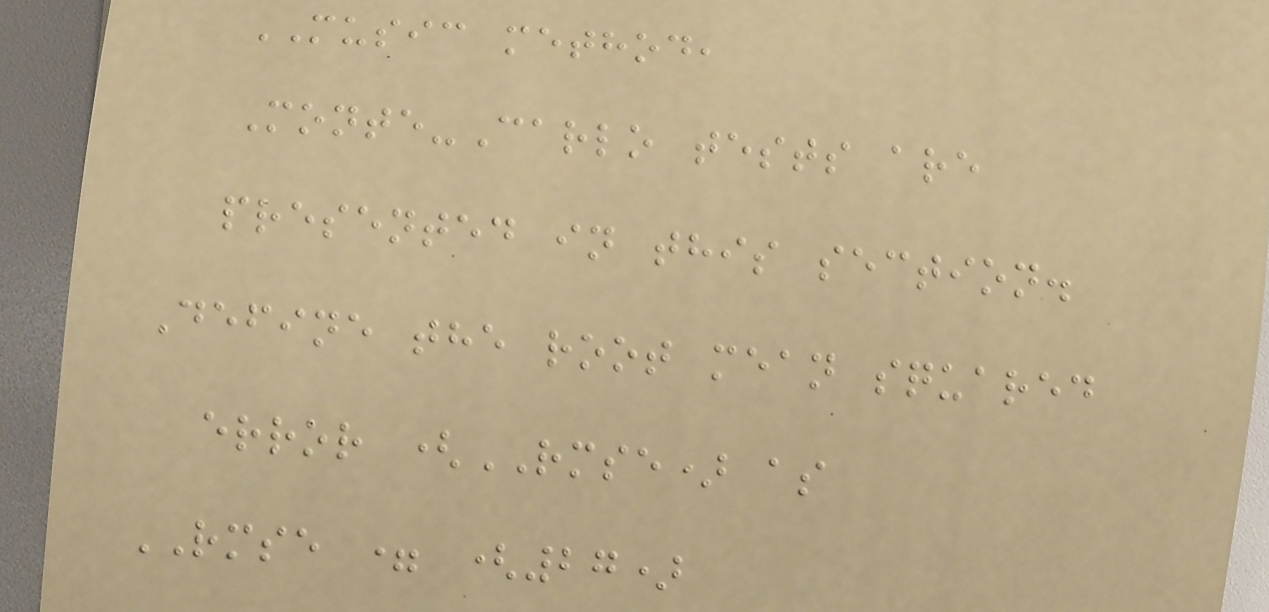MUSIC method,
Monte-Carlo tests are
presented in this section.
Define the root mean squared
error (RMSE) as
RMSE = (27)
